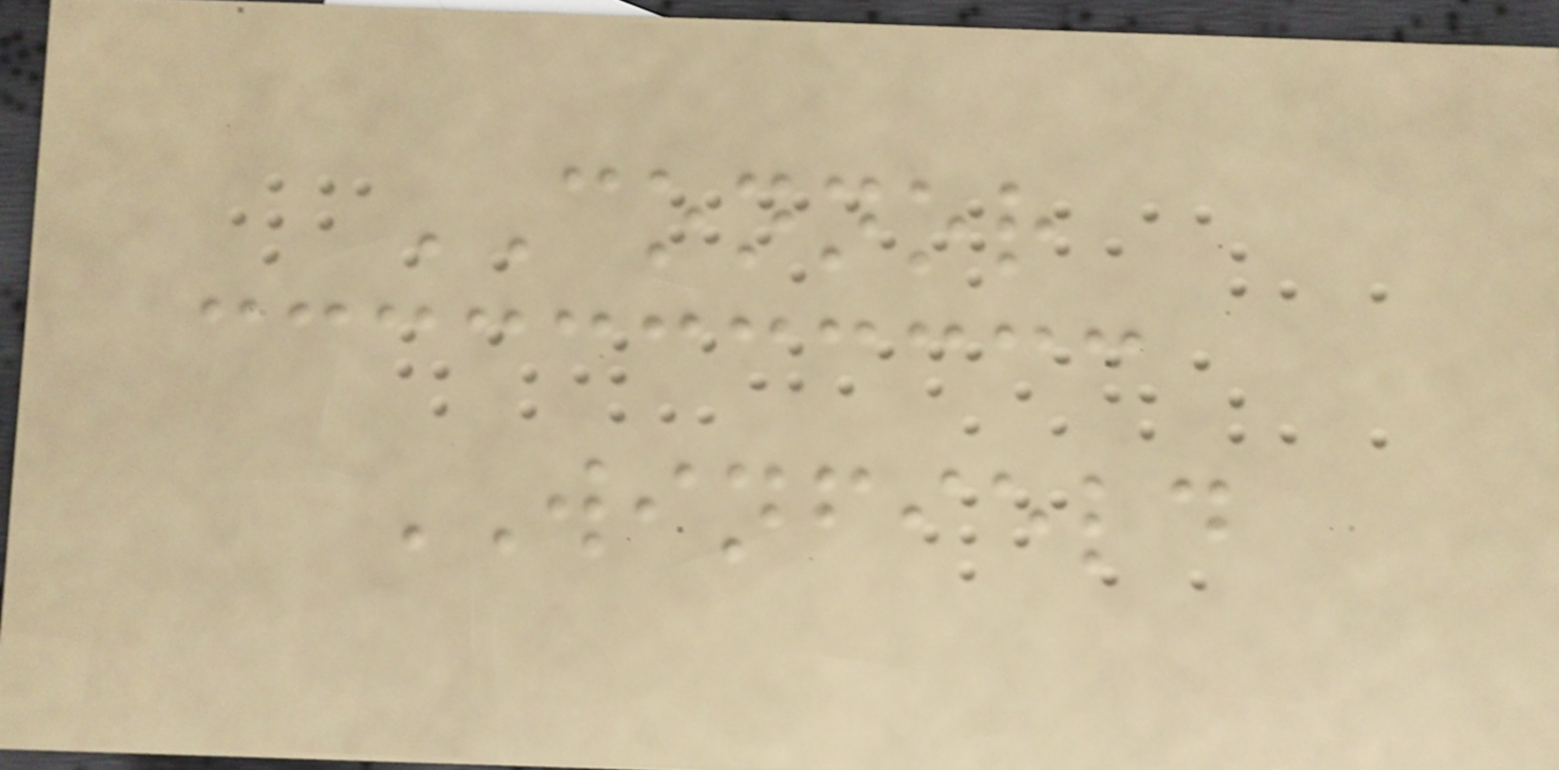CONNOR
WINFIELD
